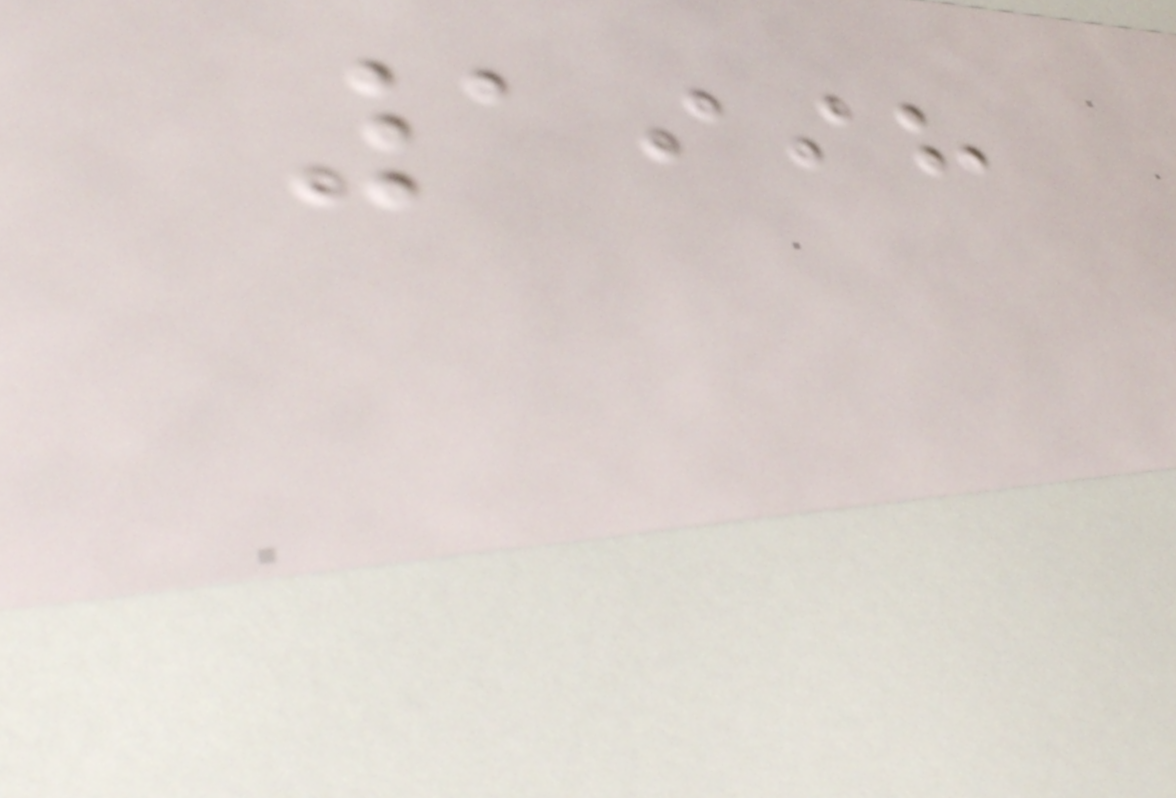1998
